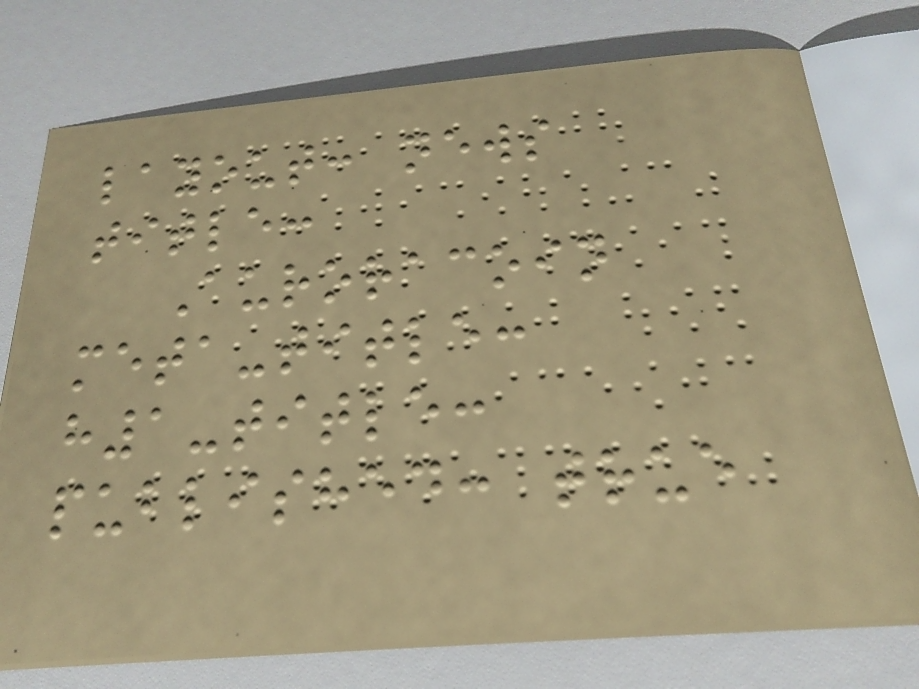layout: news
title:
Auroracoin
meta-title:
h1-title:
published: true
